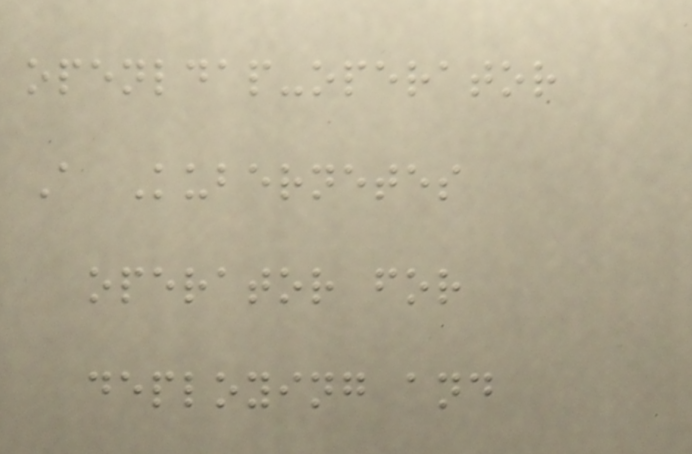openldap-operator
A Kubernetes
operator for
deploying and
